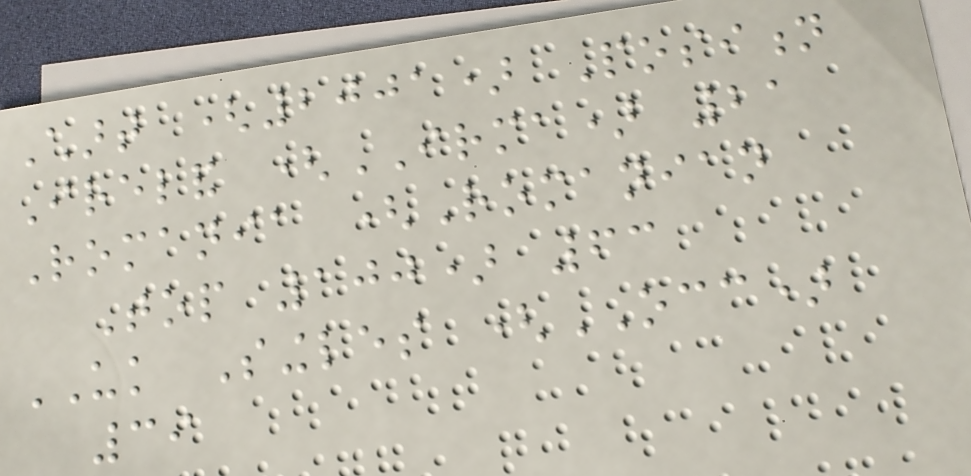Chart (2001) Position
Ireland (IRMA) 21
Romania (Romanian
Top 100) 63
UK Singles (OCC)
39
